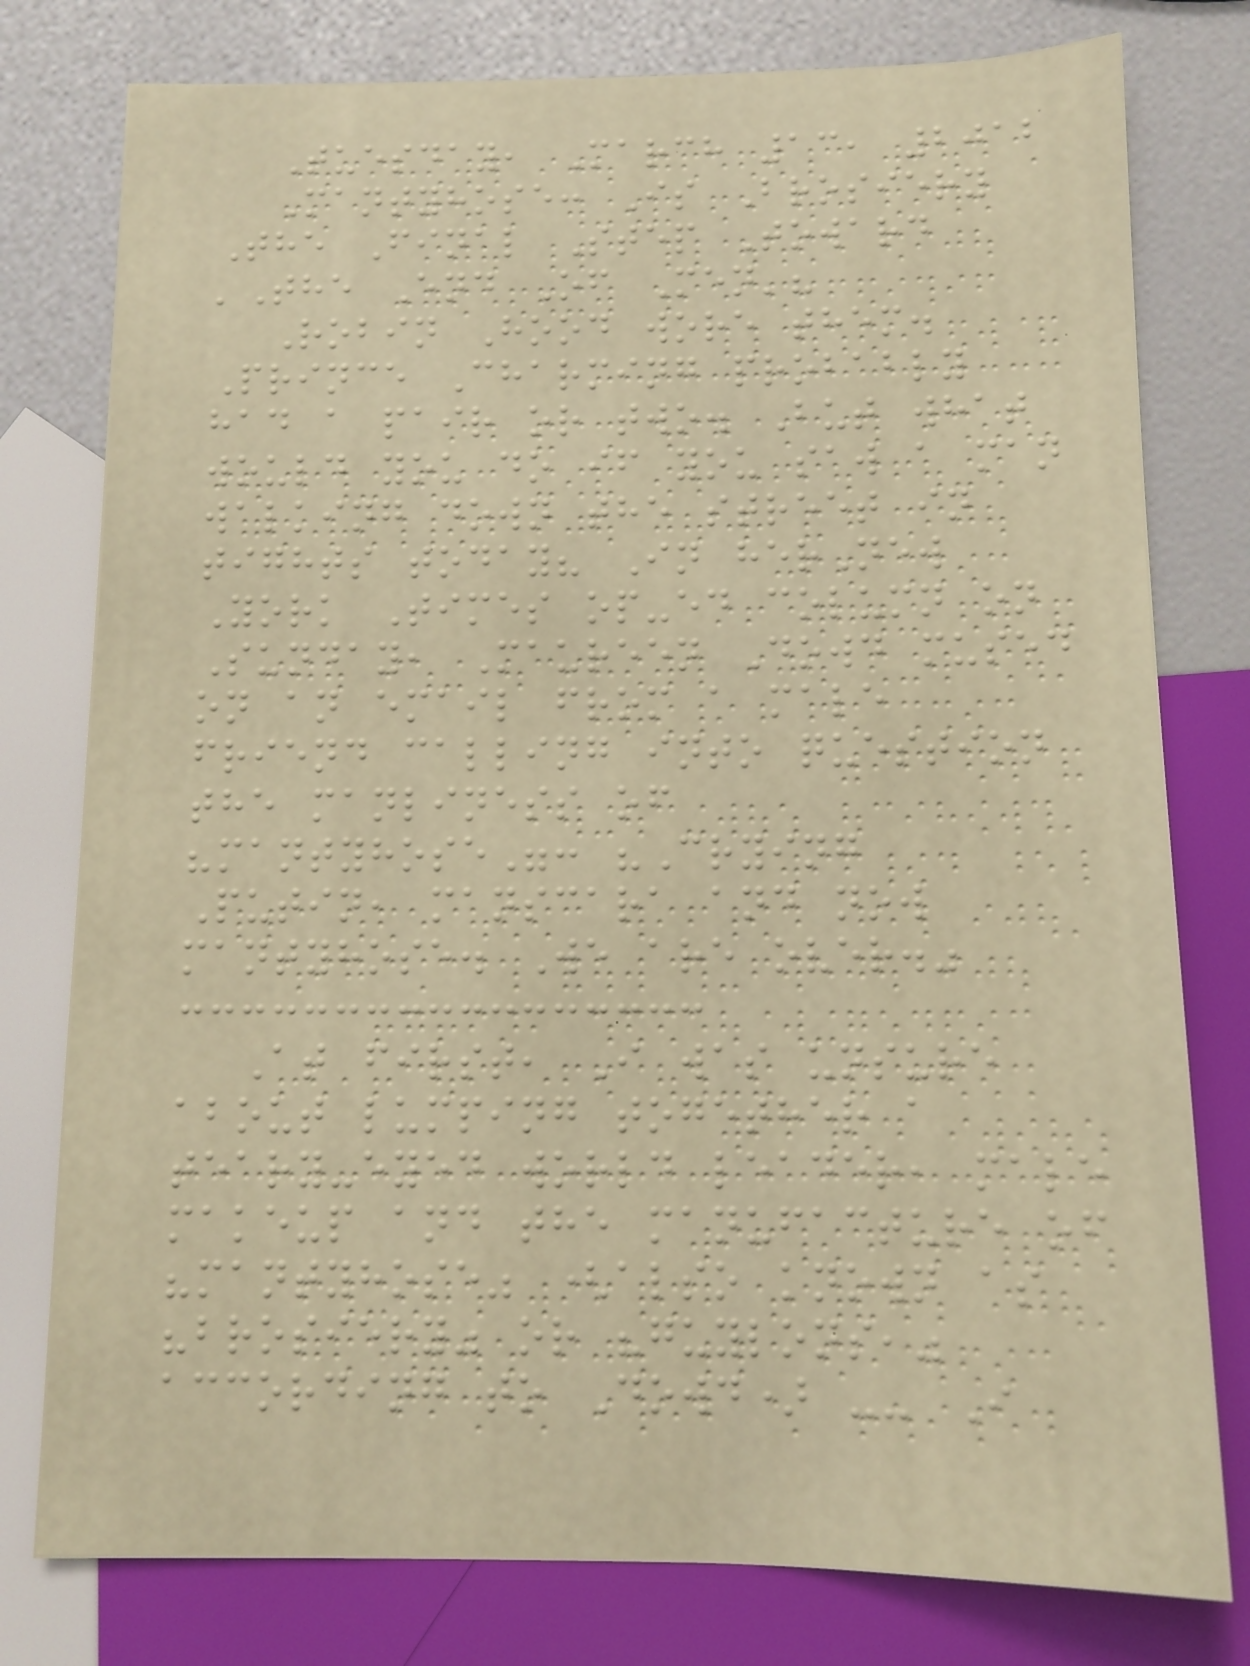Tuesday, March 13, 2012
Mantyhose: Is Brosiery
The Final Step Toward
'The End Of Men'?
Robin Hood wore them.
Prince Charming probably
had a pair or two. But what
would you do if you saw a man
walking down the street in
tights today? In herNew
York Times op-ed column on
Sunday, Maureen Dowd mused
on an email from a male
friend calling into question
the manliness of
"mantyhose": "Crying
Putin, manscara and now
mantyhose. We are over."
At first, I was unsure
about lumping together a
teary-eyed world leader, male
makeup and the manufacture of
"mantyhose" (also known as
"brosiery" or "guylons,"
according to Dowd) -- I
